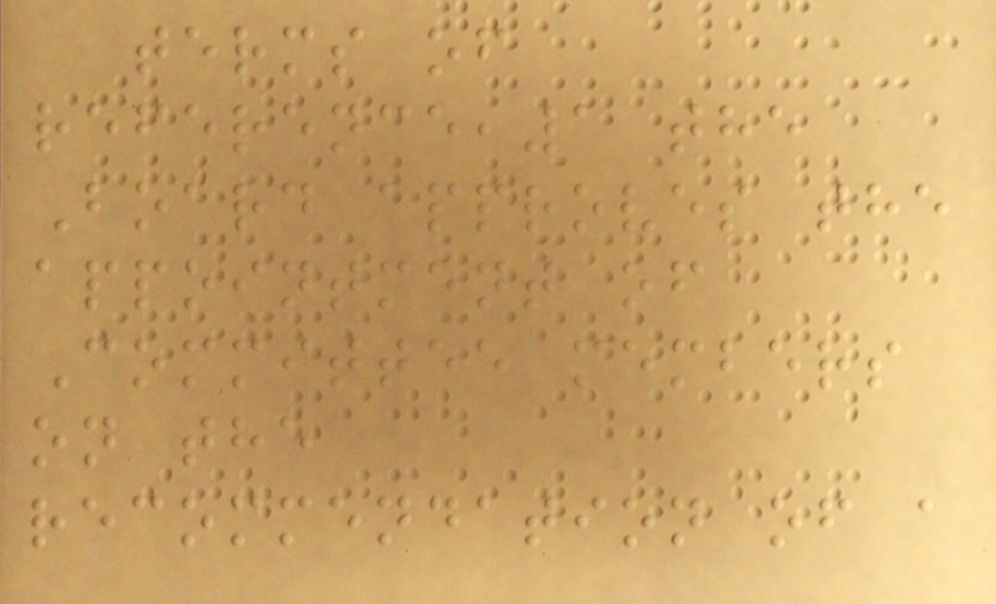terms of
reference,1 the
Board approves the
appointment of
Committee members
on the
recommendation of a
